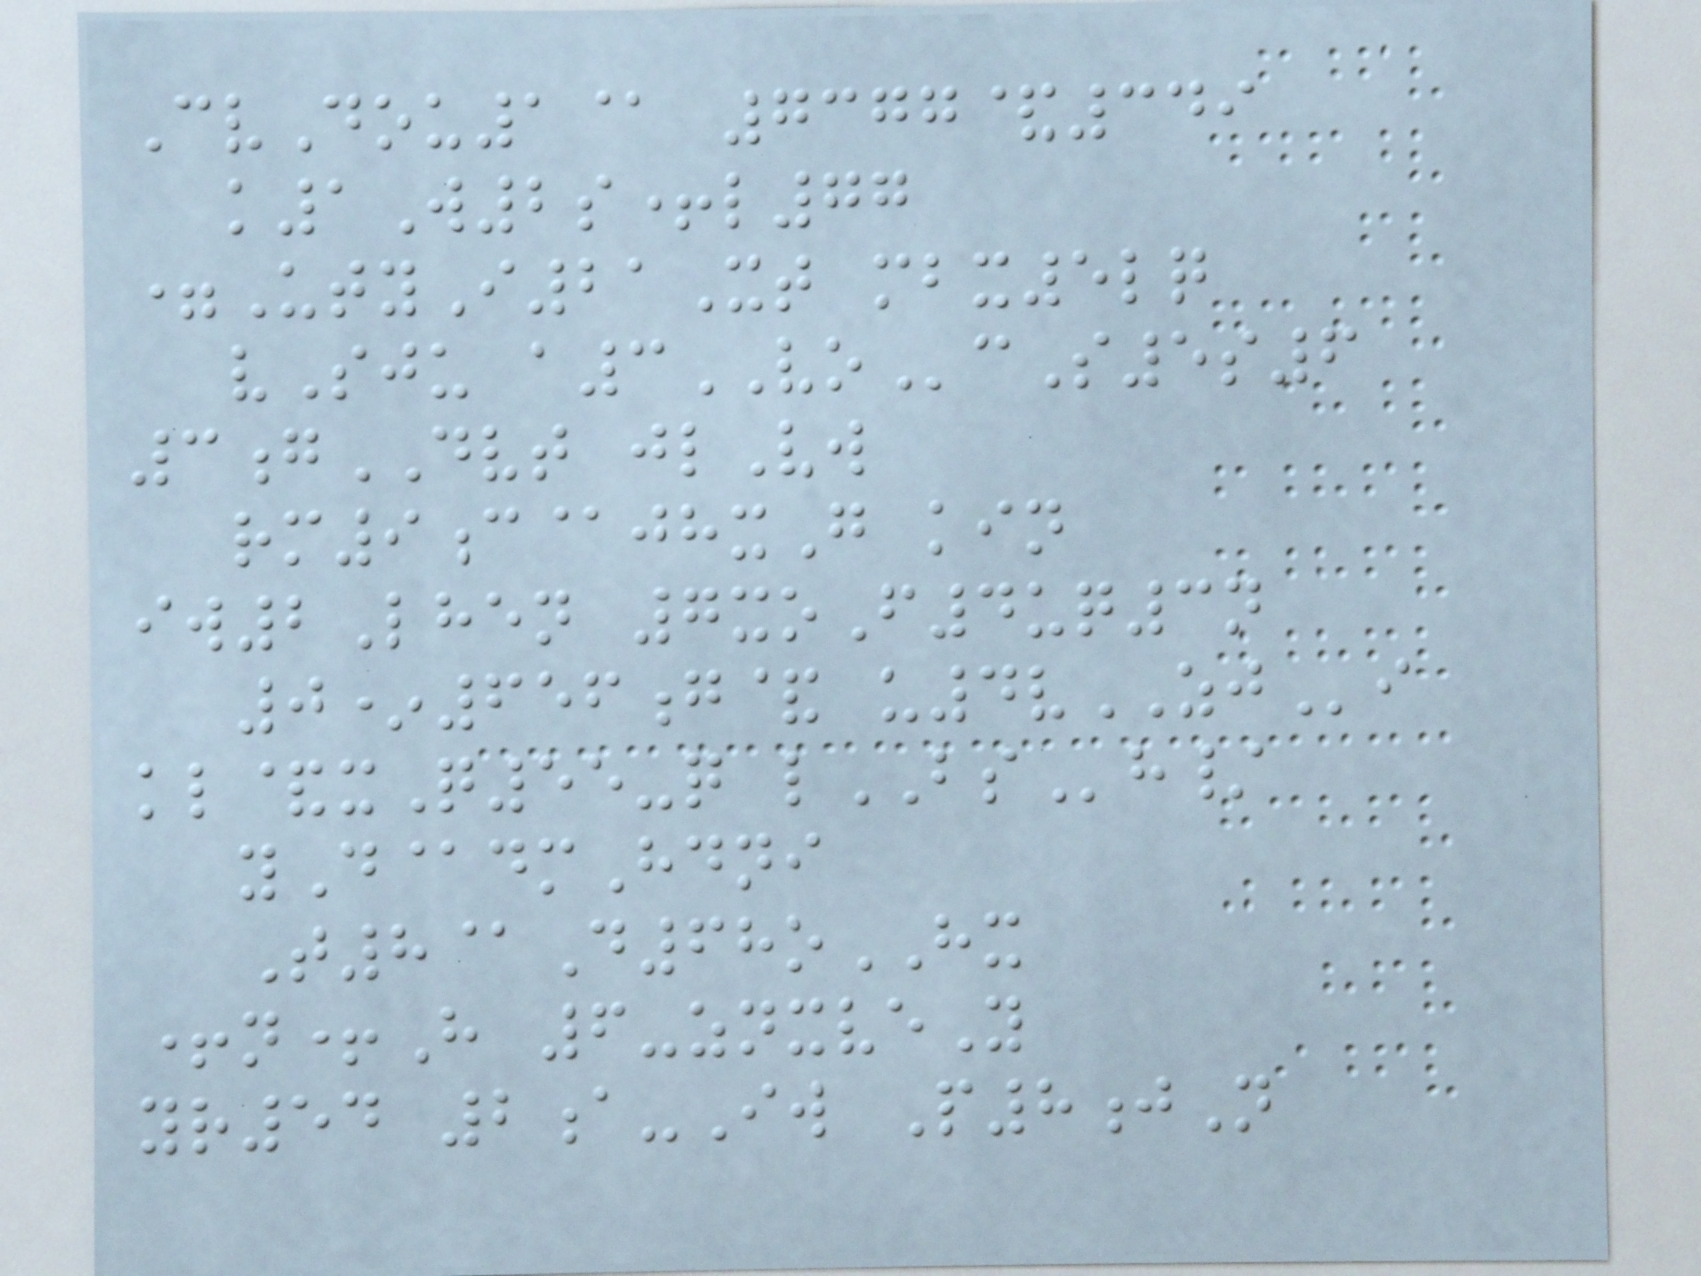CvDou1@ 7377&349
k1W2s+l77
=UtyI21Xt mbx5lq
vSju a3VOcS5s6
3gDVT jlVw
rm9c@jhxG kin
iw2Lhen 7xoF4uq3n
0*656g& u4vZJi
kl&xQ55-q lBSh/
yD@dmHdni
T8@D68oHX
+n+H 6-znxveY
yr54 2a-Iw P8jN
